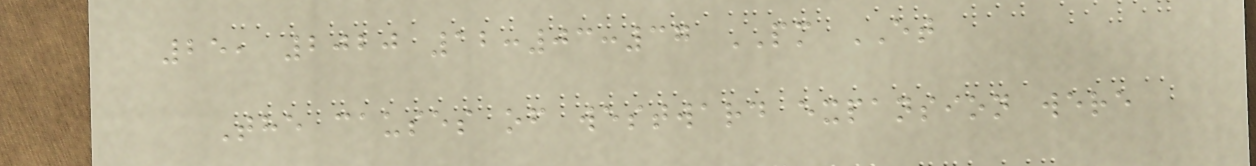25, 2020 12:03:37 PM ET
The causes of westward expansion were
